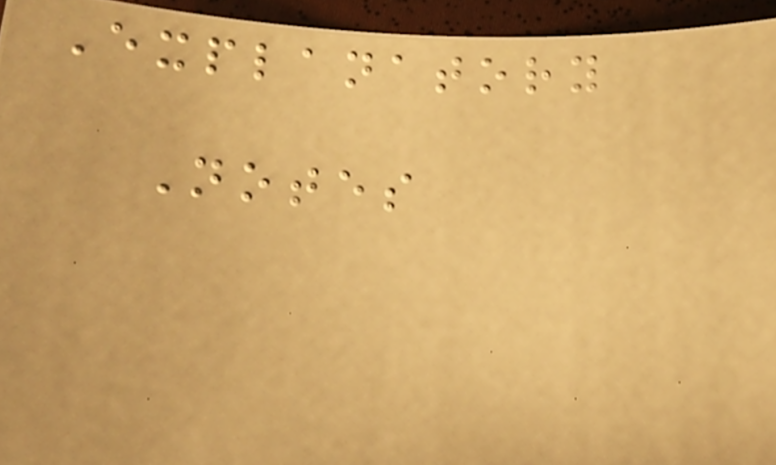Explanatory
Notes
